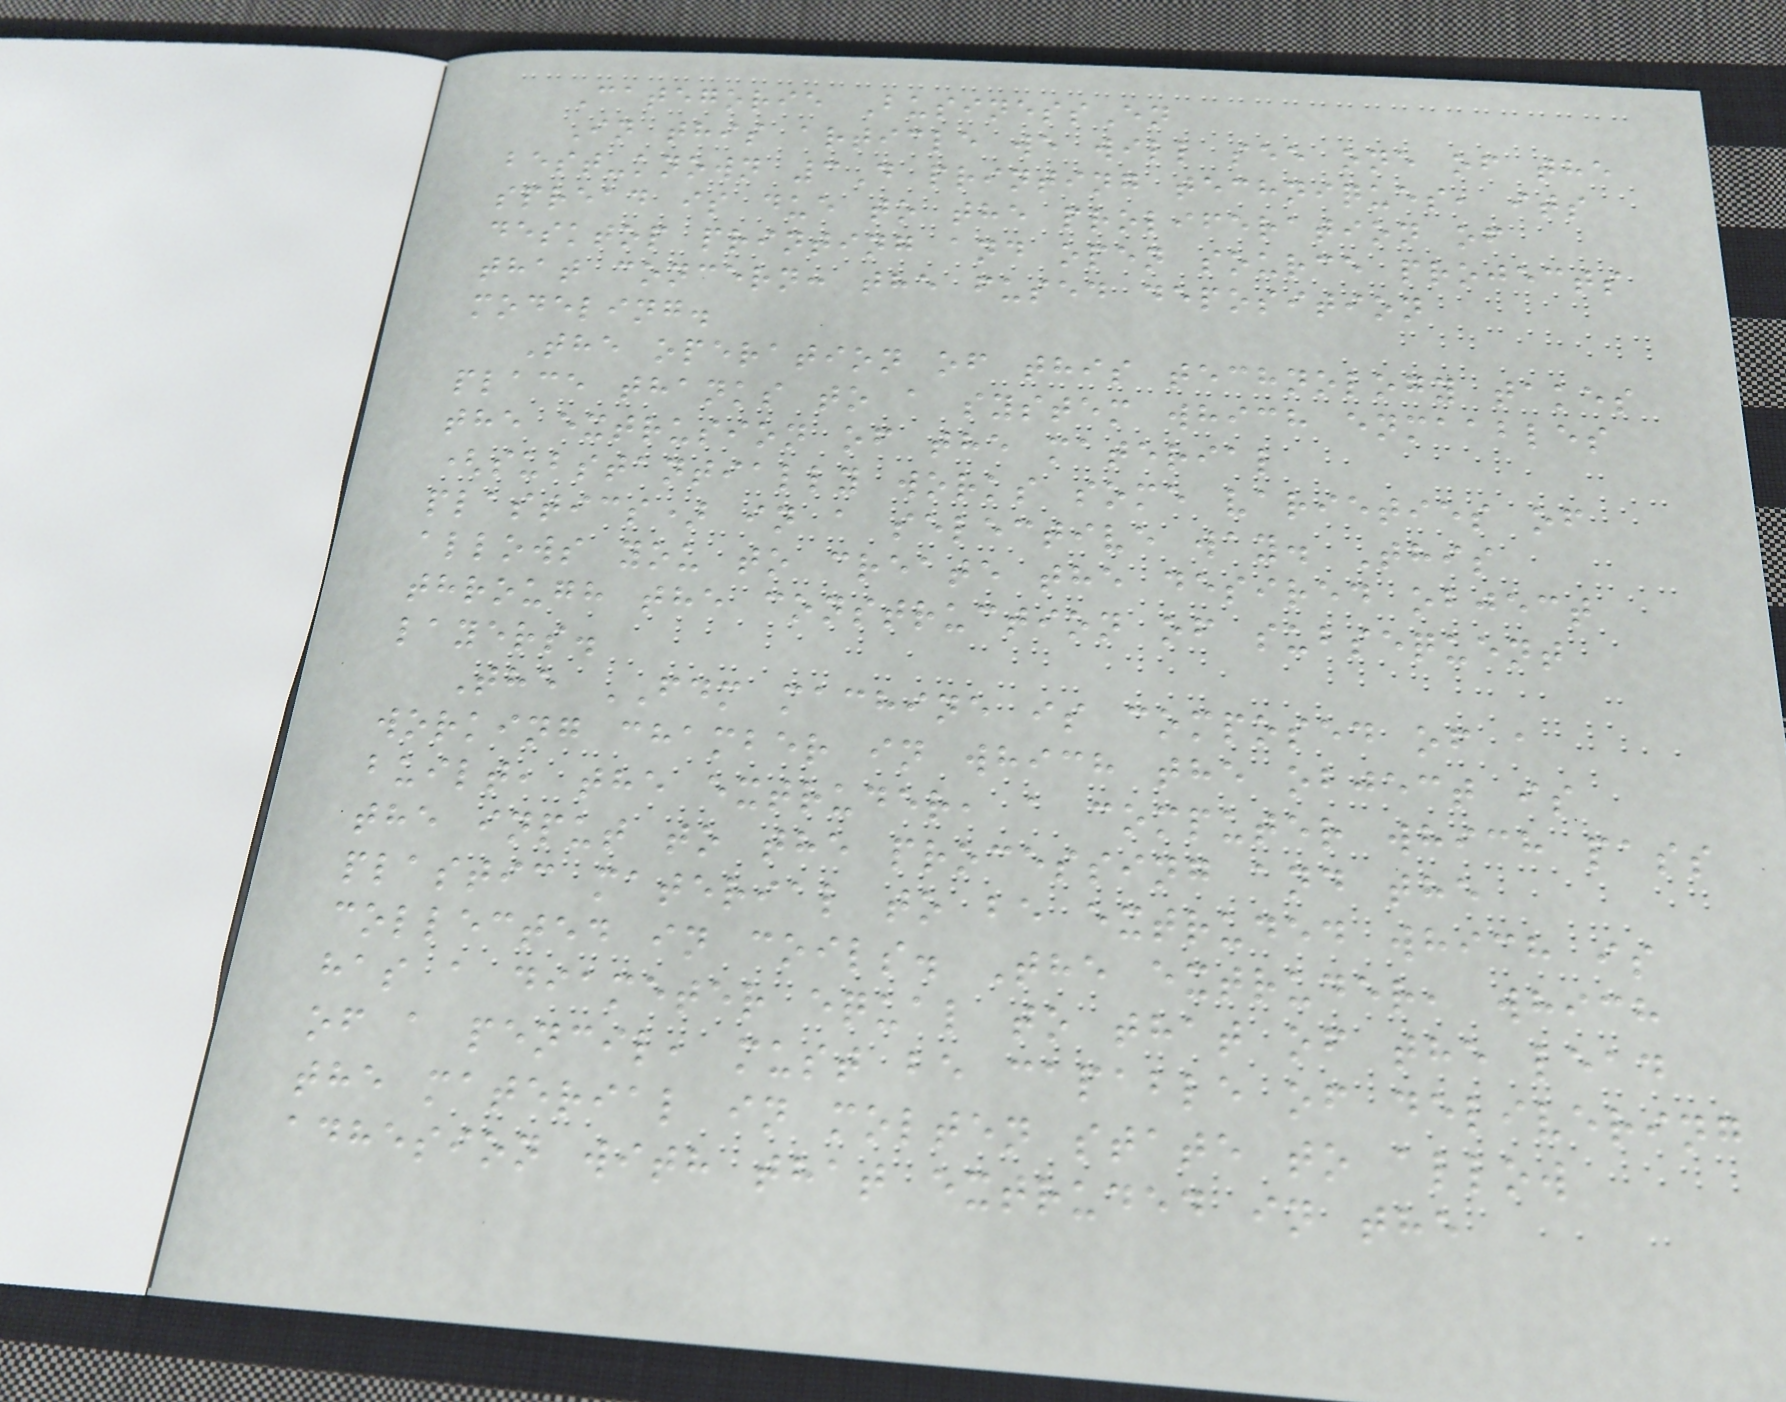Categorie BusinessEn
In this article we will see one of the
best-known 3D printing techniques, its
spread is due to the proliferation of
desktop printing and open source projects
that concern: the fused deposition
modeling.
The operation of this technology takes
place thanks to a system which enmaables
the extrusion of the material
(substantially works some varieties of
plastics) in a selective way. This
allows you to create the desired object
through the construction of subsequent
layers.
The FDM machine is composed of a
working chamber in which the object is
built, the extruder, a computer which pass
the input to the processing and the
plastic material to be extruded which is
collected in coils. The extruder, which
has a diameter equal to that of the lead
of a pencil, must be capable of delivering
the material in molten state to allow
adhesion with that extruded in the
